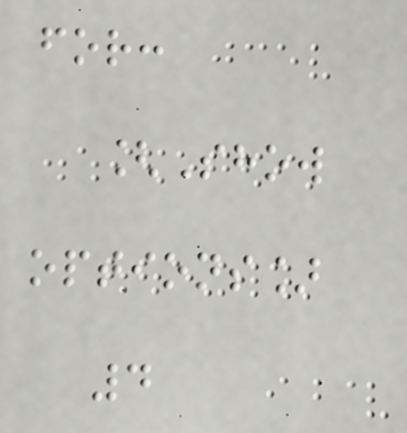for:
[Show
options]
4
